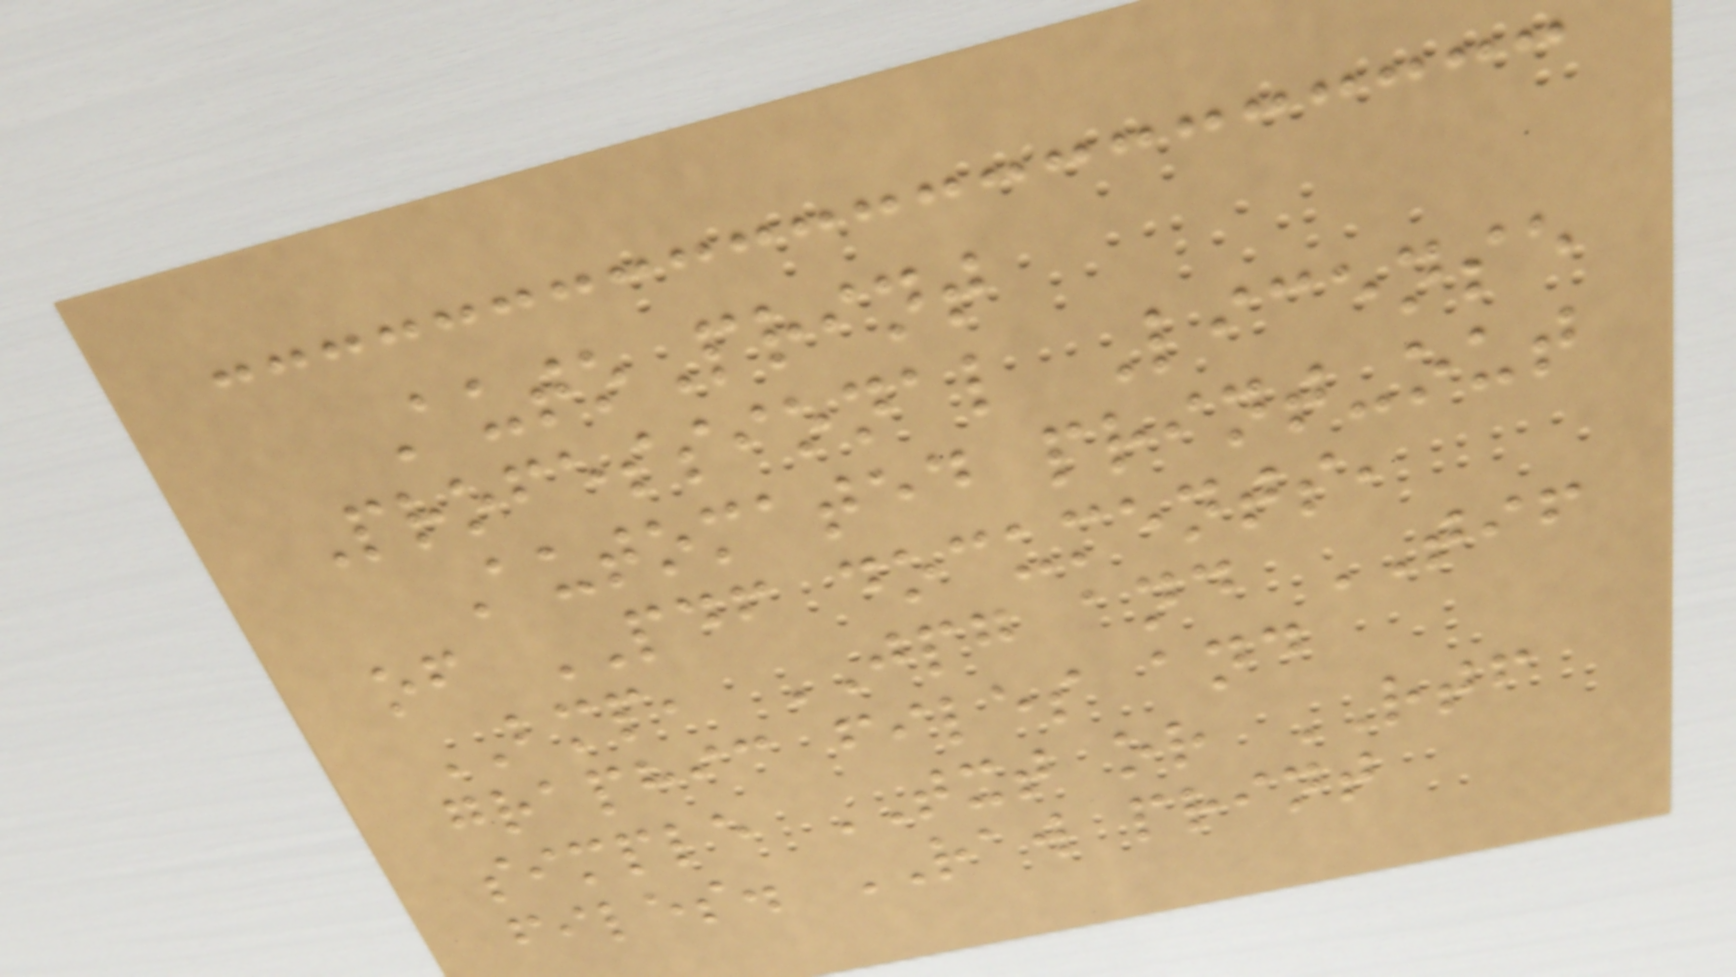AutoPrint
Professional License
Automated print-out
of PDF documents,
BMP, JPG and TIF
graphic files and
simple TXT or RTF
files. RAW print
